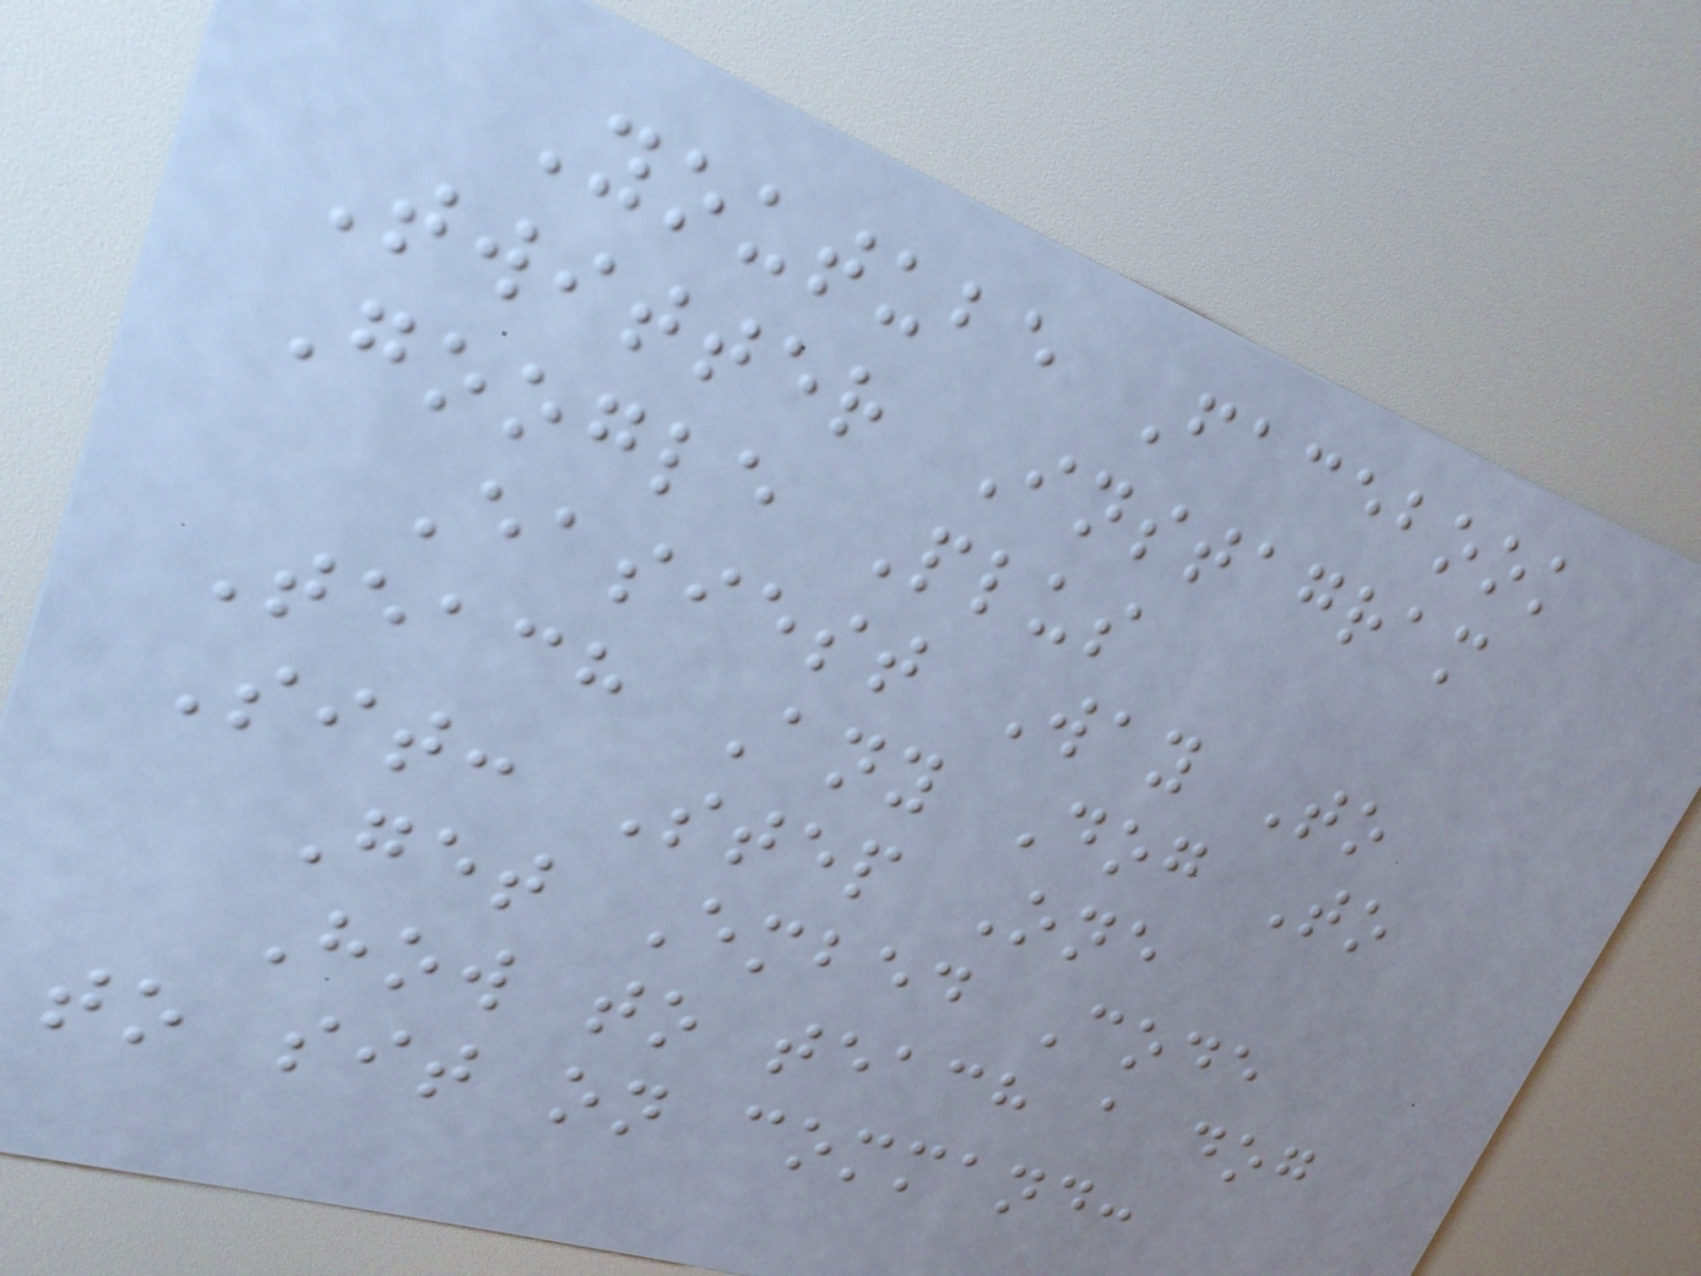Youtube Facebook
Twitter Instagram
Google Plus
Easiest Way To
Teach Any Dog To
Sit: Step One
Get Embed Code
How to teach a dog
to sit on command:
